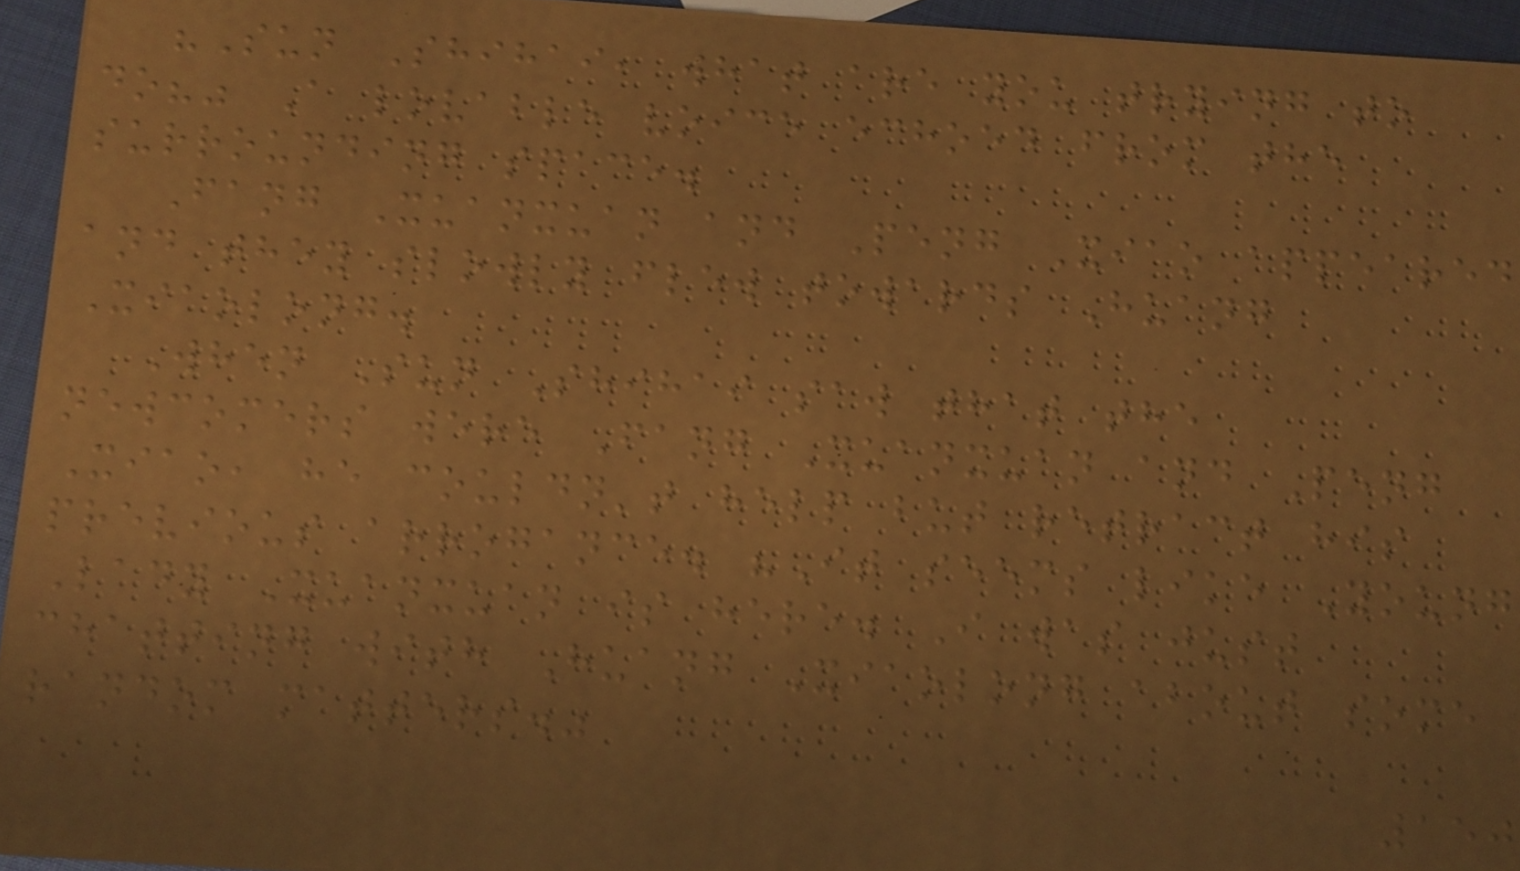"Sun Shihai, what are you trying to
do?" A lovable voice echoed from the
surrounding space.
Fang Xuanxuan and Peng Xiao appeared
and they slowly flew towards Huang
Xiaolong.
When Sun Shihai saw that the
newcomers were Fang Xuanxuan and Peng
Xiao, he couldn't help but retract his
previous arrogance. "It seems like Young
Lady Xuanxuan is here. I was just
chatting with Huang Xiaolong about some
random matters."
150
